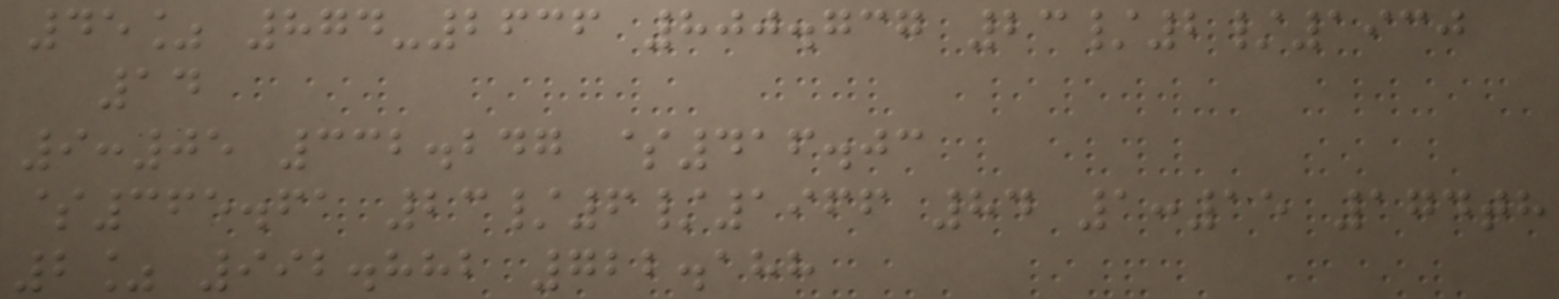45% 874-2636 800.737 23/2/1930
14
9:05 332.247 $416.03
$365.61 23/6/1966 84 1:15 174th
2% 992.882 722.188
